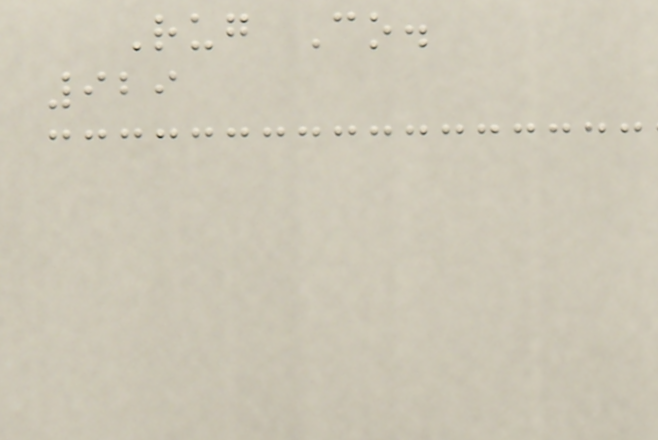Rug Co.
929
